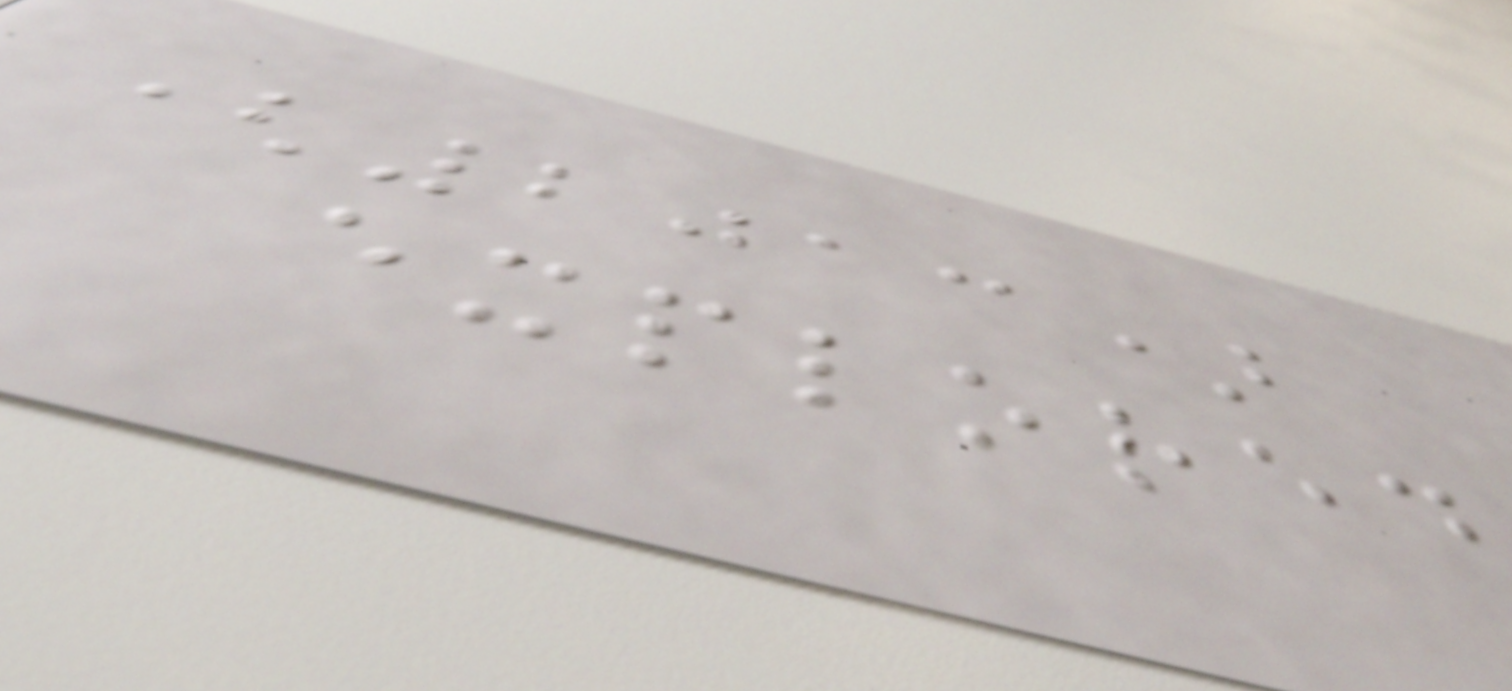(2013)
explored
